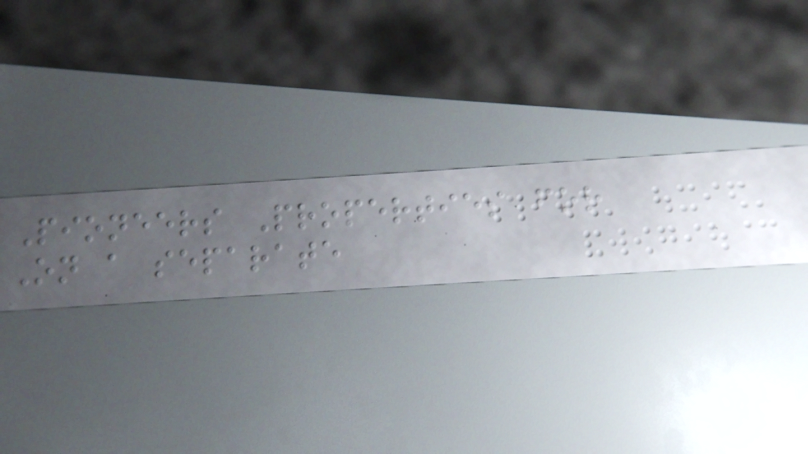Pioneers Properties for
On a separate
